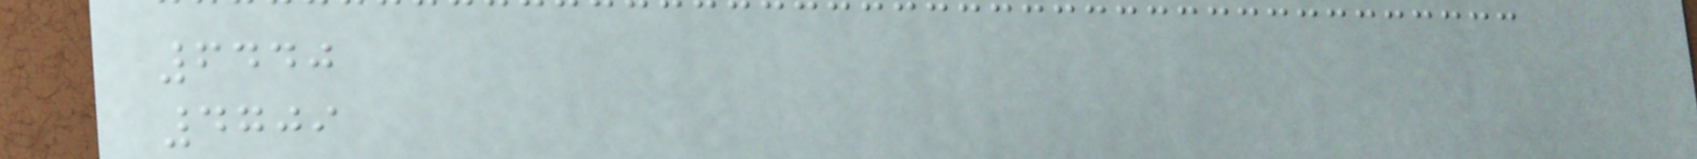6440
4709
